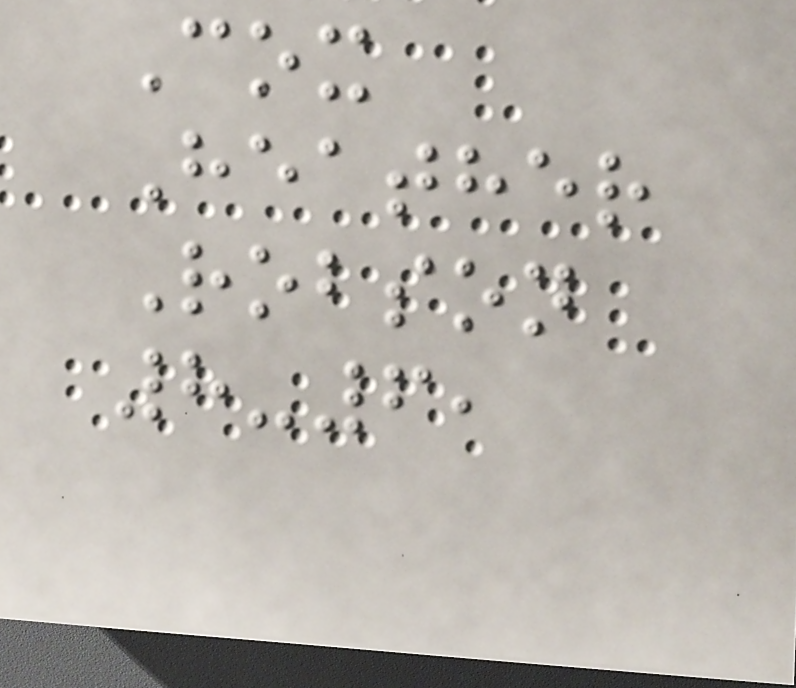Cox
Heather
Robson
8-6,
